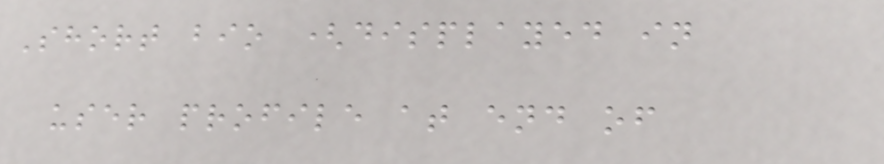Short bio (displayed in
user profile at end of
